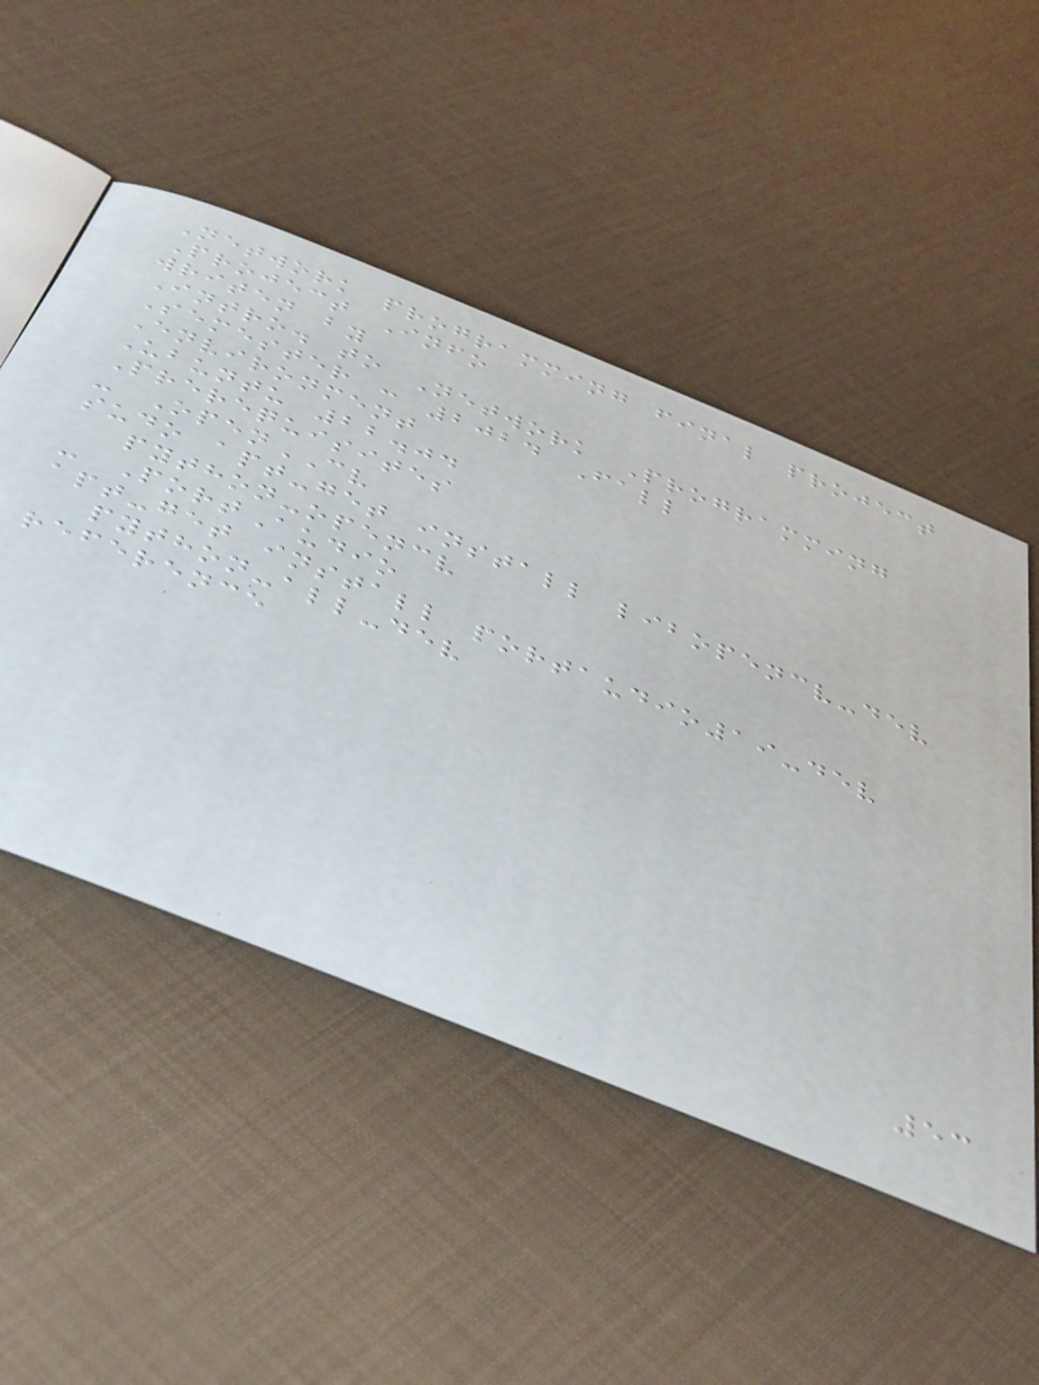Network programming final project
Project Info
writen by
Intro. to Network Programming
Semester : 2024 Fall
Environment
Ubuntu 22.04
Prerequisites
- OpenCV
sudo apt-get install libopencv-dev
python-opencv
- PortAudio
apt-get install portaudio19-dev
python-all-dev
reference
53
